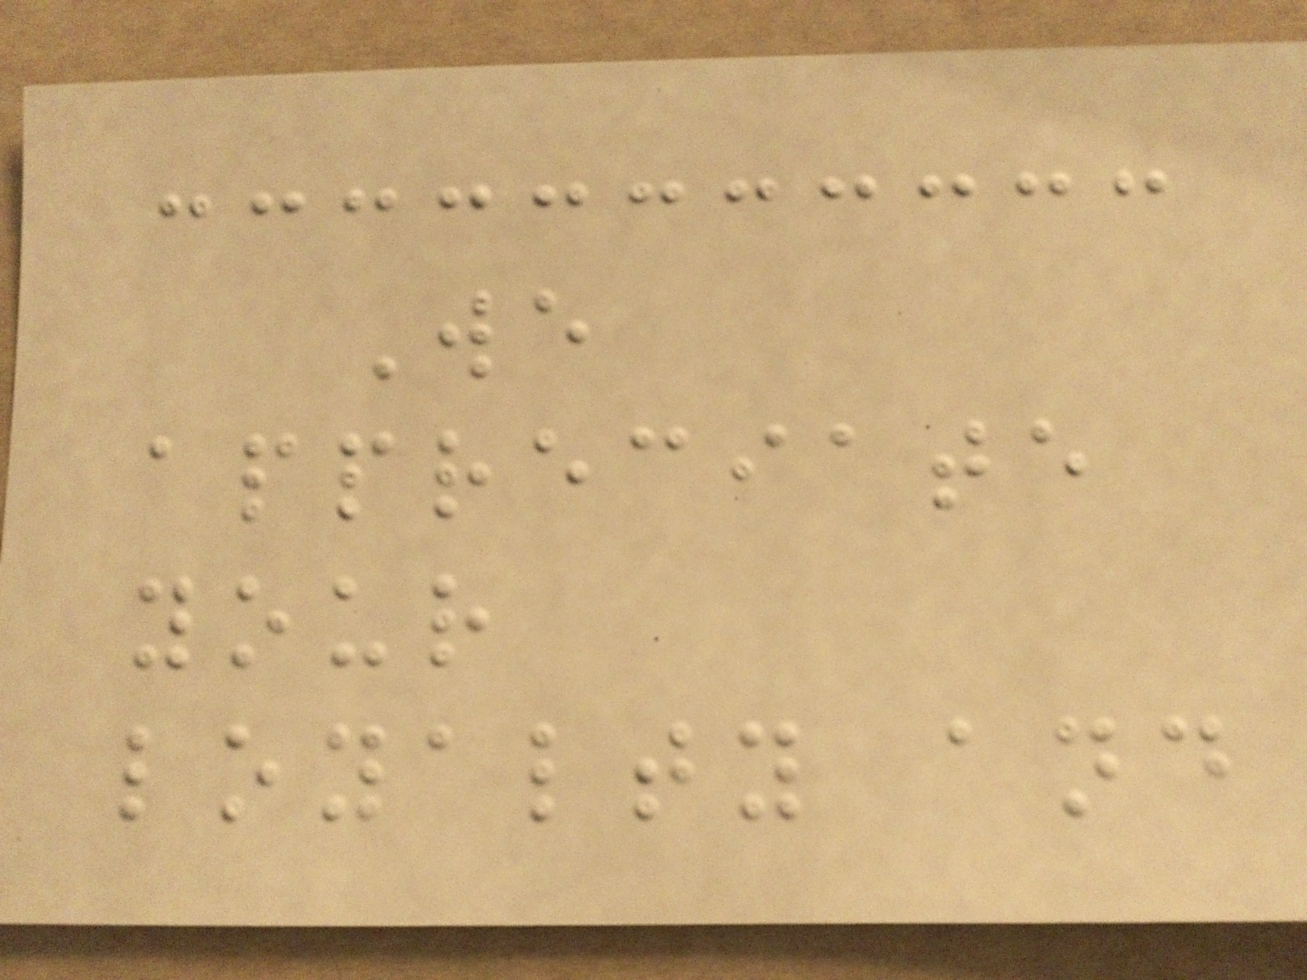We
appreciate
your
loyalty and
